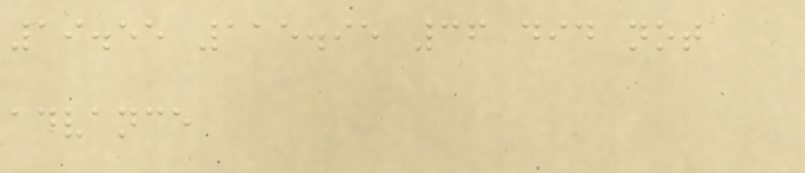19.55 115.95 36 did not
advance
